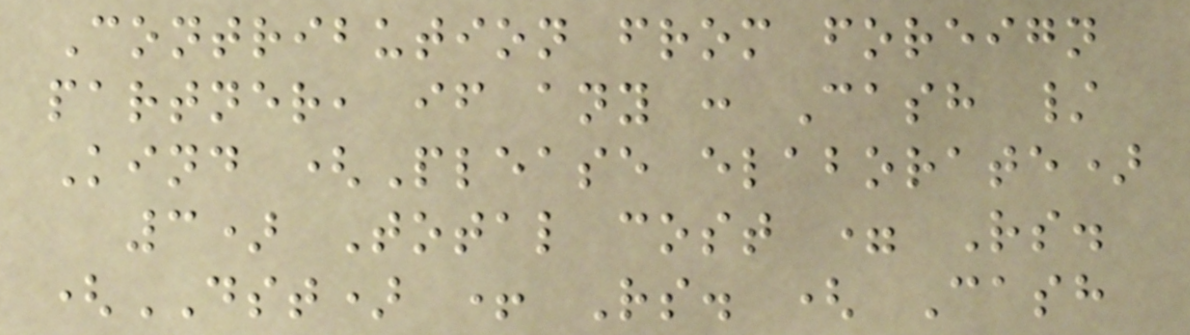Contribution from foreign
partner, if any : Cash /
Kind (Please elaborate)
3) Total cost = Rs.
(DST) + Rs. ( Cash
